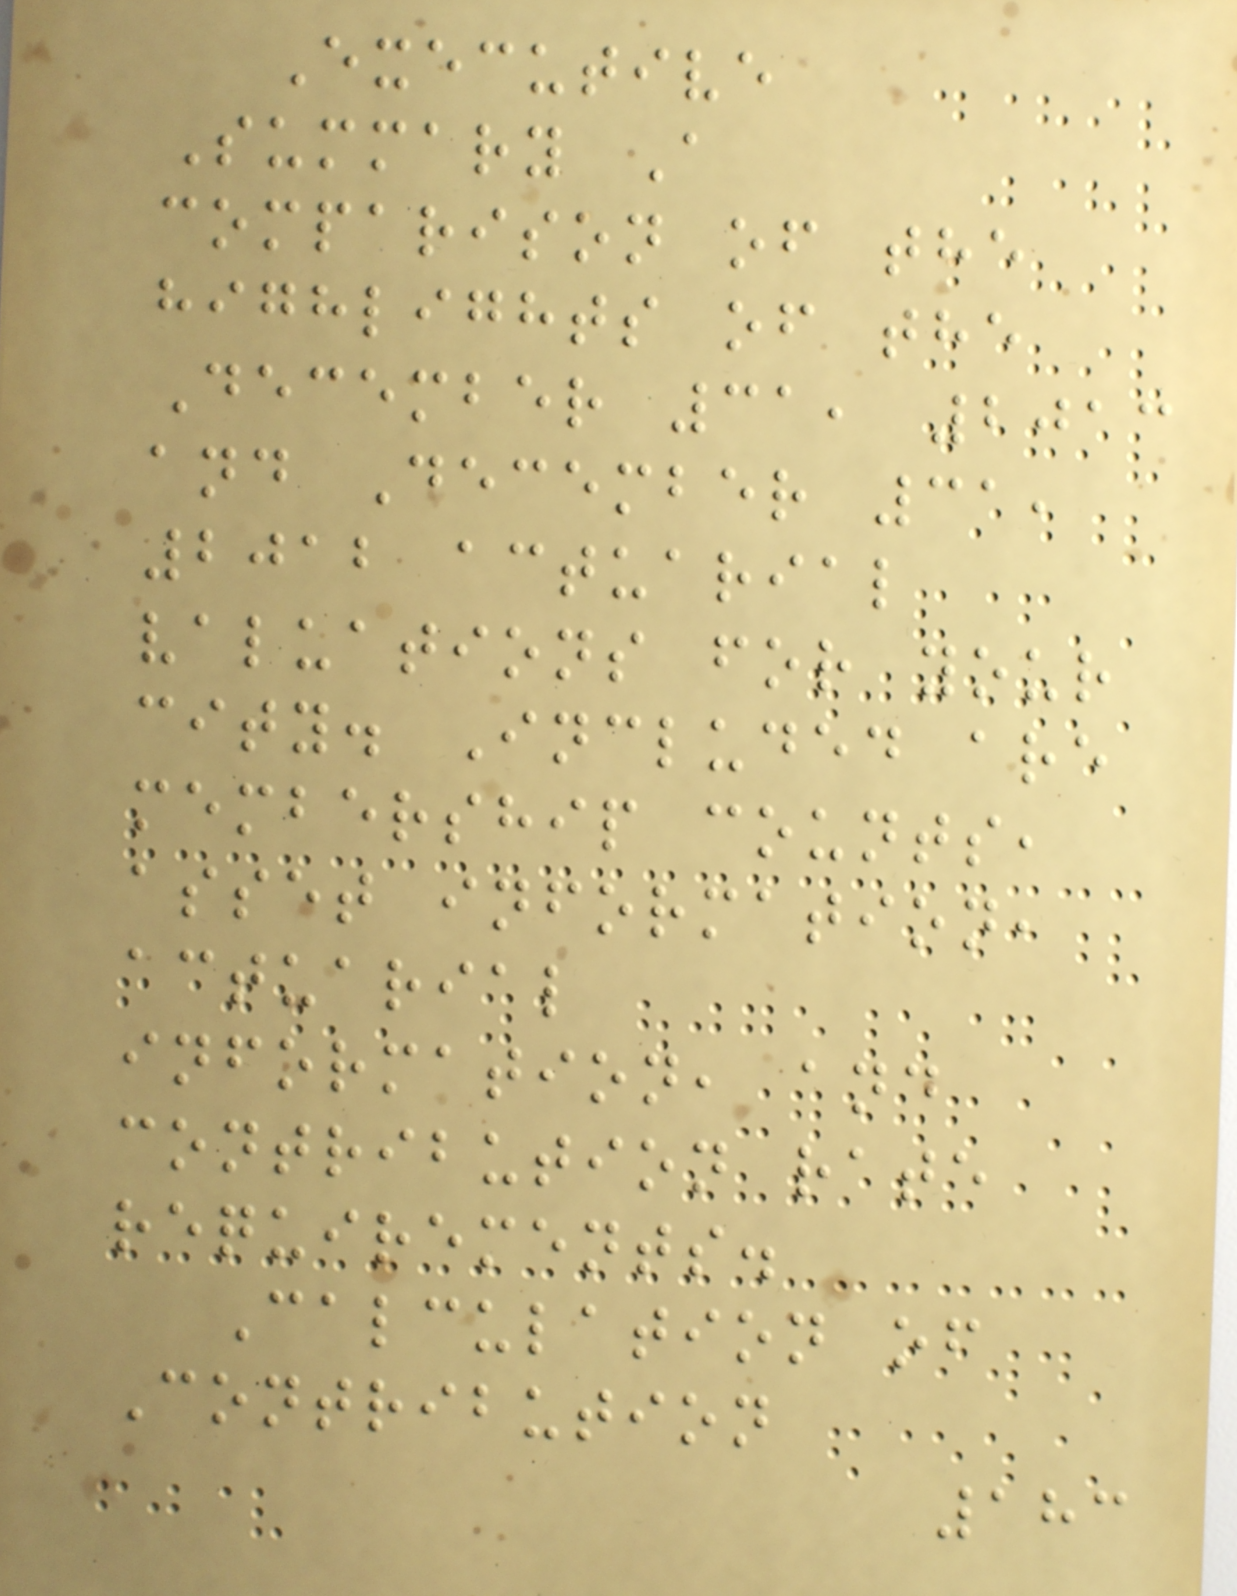Executive
Summary A
comparison of the
highlights of the
December 31, 2013
and December 31,
2012 actuarial
valuations for your
city. Included are
membership counts,
asset information,
actuarial
information, and
contribution rate
requirements.
Calculation of
Contribution
183
